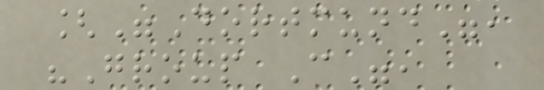["Dortmund",
"Group C",
